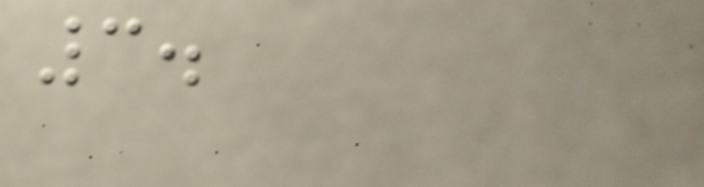3.
